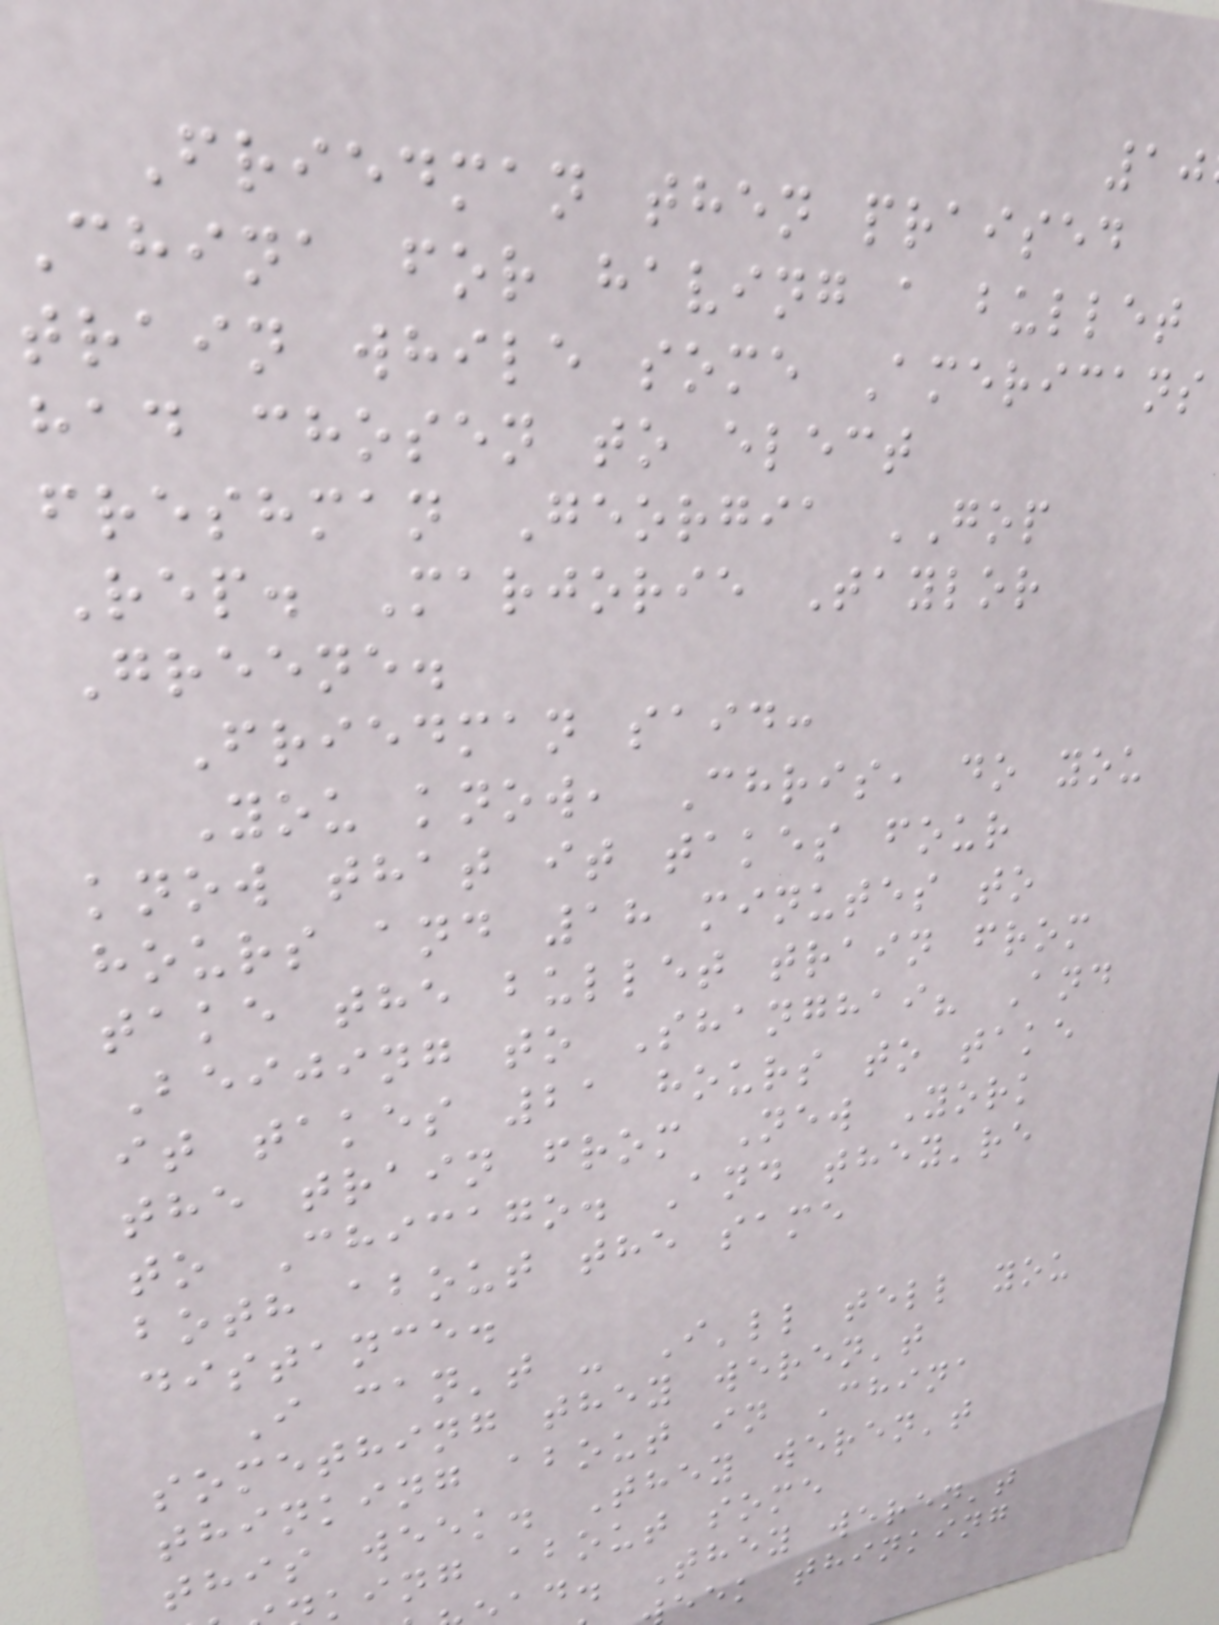Friedman then praised
China for having a bullet
train while some Americans
had chosen to elect
freshman Georgia GOP
Rep. Marjorie Taylor
Greene.
Friedman said:
You know, Chris, do you
know that it takes four
hours and 18 minutes to
take the bullet train from
Beijing to Shanghai? And
it takes 21 hours to take
the train from New York
to Chicago. And they're
both about the same
distance.
I can't - I'll tell you
something they weren't
thinking about in China
this week. They weren't
king about some
ad. They weren't
eek thinking
